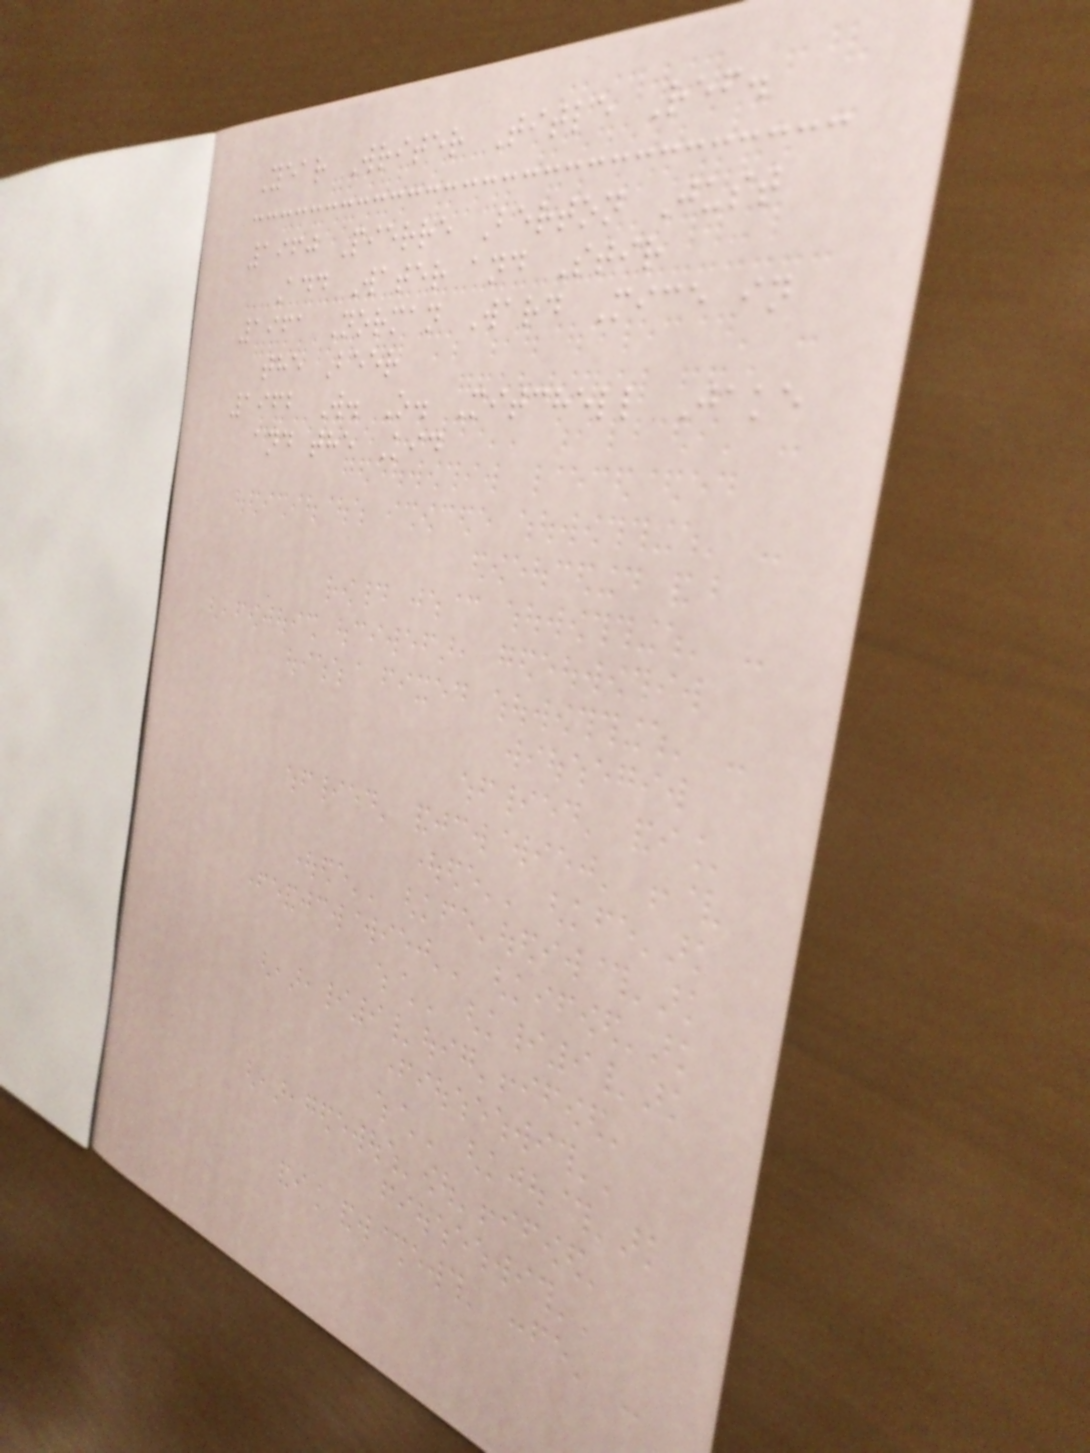Year Writer Title Ref.
1960 Pierre Berton Just
Add Water and Stir
1961 Norman Ward Mice in
the Beer
1962 W. O. Mitchell Jake
and the Kid
